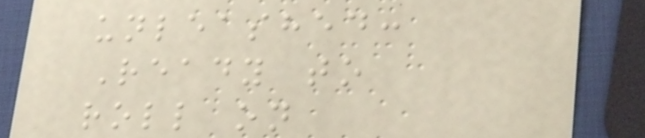unleashed:
Ready to
roll on
